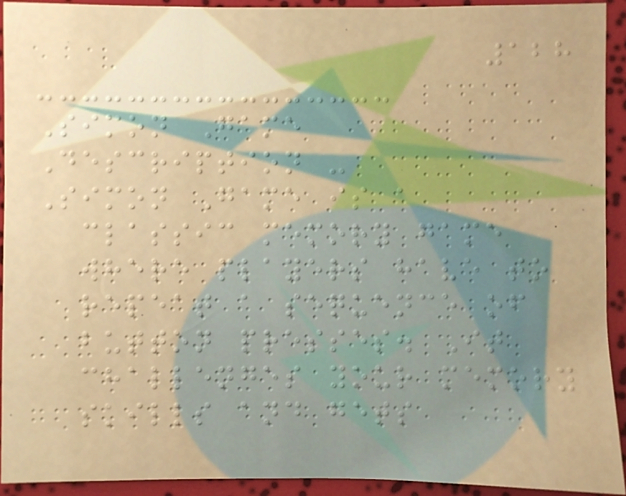128
Simon Game
Description -
Simon Game is a
classic memory game
where players have to
repeat a sequence of
button presses. It
challenges your memory
skills and gets
